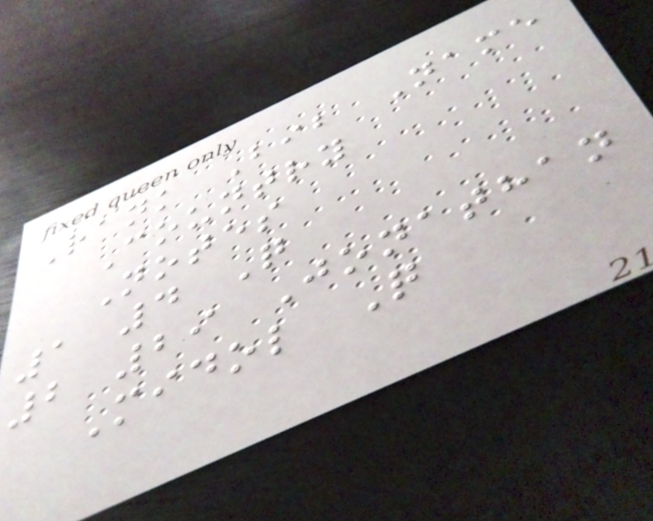Rank Bib Name
Country
Notes
1 4 Q
2 29 Jonathan
Midol Q
